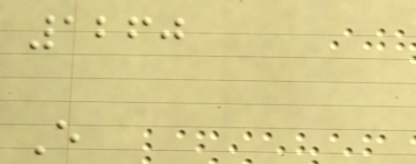1260
E
